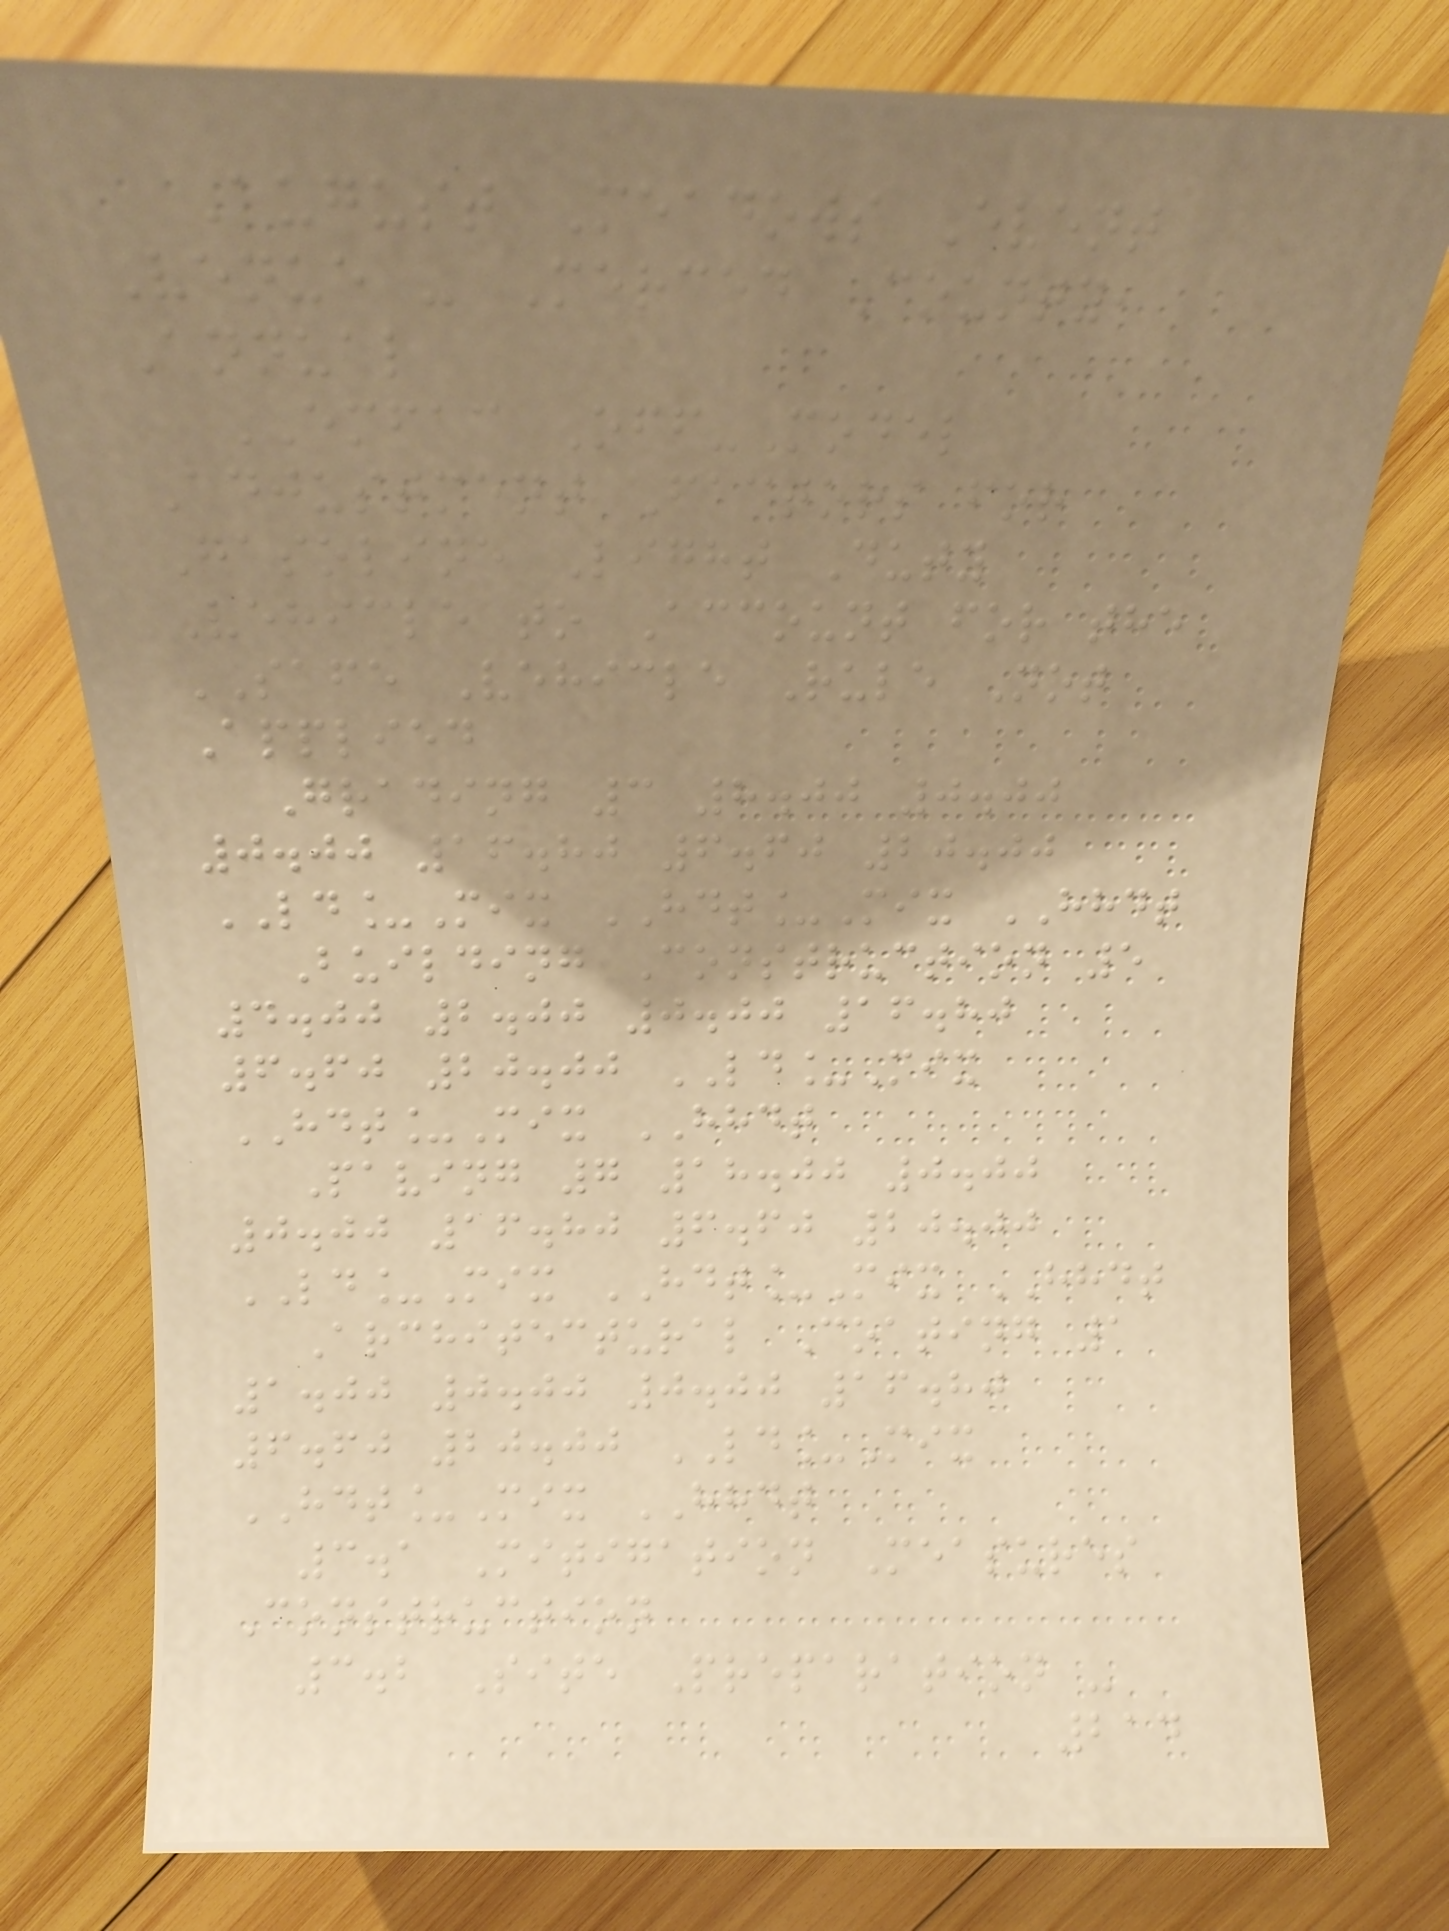August Meadows Event
Venue - Merced County,
Annual
EMFAC Off-Model
Adjustment Factors for
Gasoline Light Duty
Vehicle to Account for the
SAFE Vehicle Rule Not
Applied
Grading 3 8.00 0.00
0.00 16.80 6.60 20.00
LD_Mix HDT_Mix HHDT
Building Construction 5
4.00 2.00 0.00 16.80
6.60 20.00 LD_Mix
HDT_Mix HHDT
Paving 7 18.00 0.00
0.00 16.80 6.60 20.00
LD_Mix HDT_Mix HHDT
Architectural Coating 1
1.00 0.00 0.00 16.80
6.60 20.00 LD_Mix
HDT_Mix HHDT
3.1 Mitigation Measures
Construction
3.2 Site Preparation -
214
